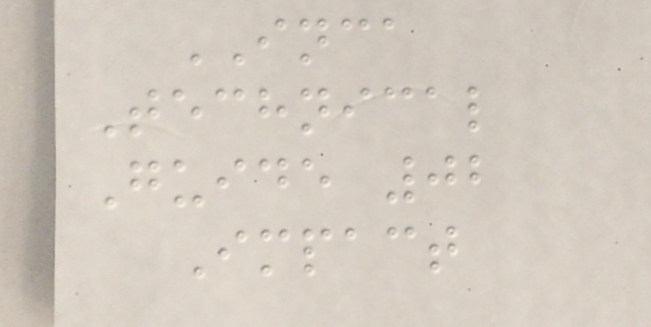INCA
Technical
Guide 02
Impact
